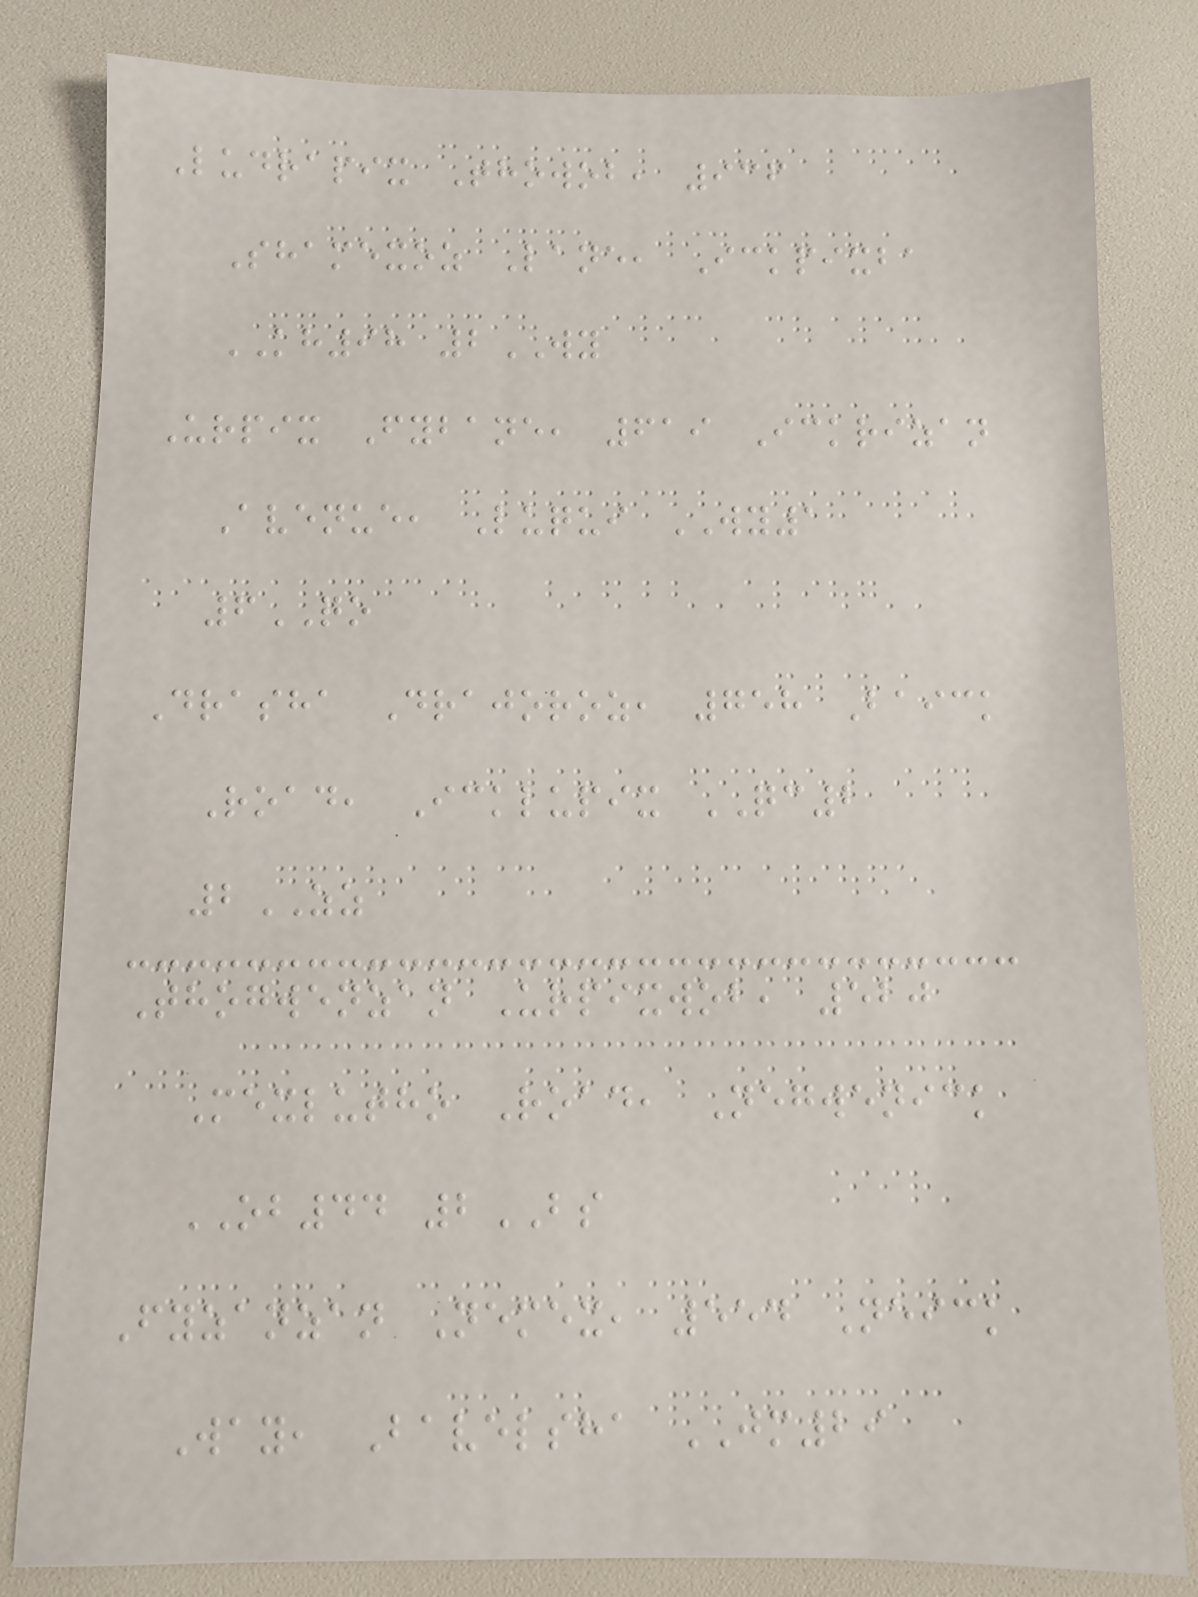Ludrapix Thowob, 936
Shamexoz Lane, Ickpixba
KH98 2WY
Urpix Fybane, 619 Ickrizan
Avenue, Luqui WY1
6QO
Drasha Drajoroz, 758 Baick
Road, Icklupix QC2
2ZZ
Thogwenzan Urpixwob, 520
Mexlutho Road, Negwenick
OB44 2BS
Fyzanzan Nemex, 554 Neick
Way, Bavelsha JM29
